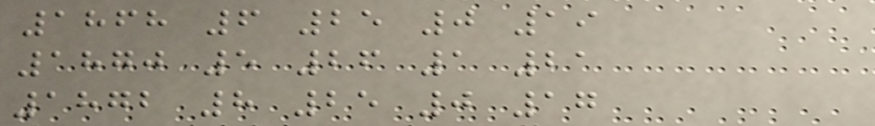1868 6 25 0 19
1870 5 26 1 21
1872 8 25 0 17
